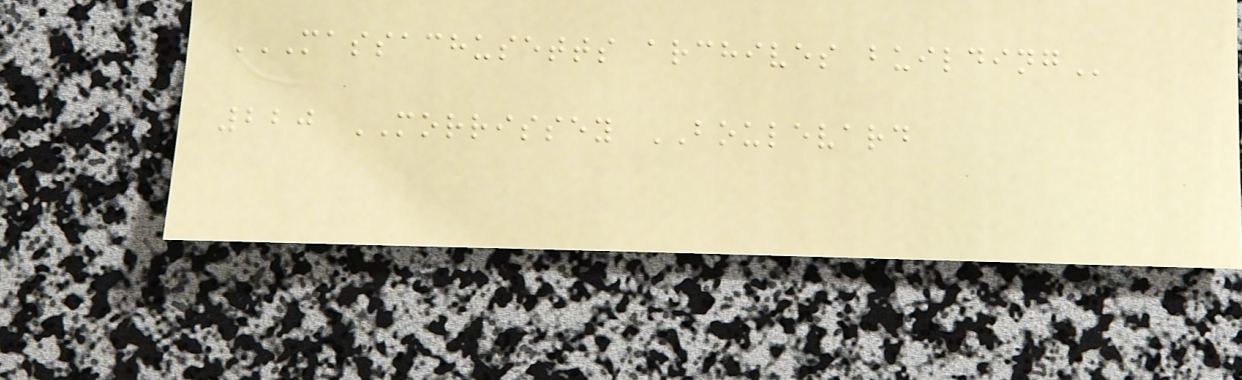MASSACHUSETTS ARCHIVES BUILDING
220 MORRISSEY BOULEVARD
